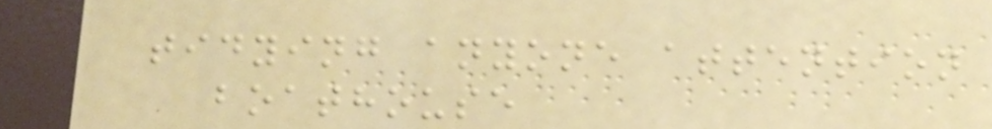tidying anyone attention
boathouse
